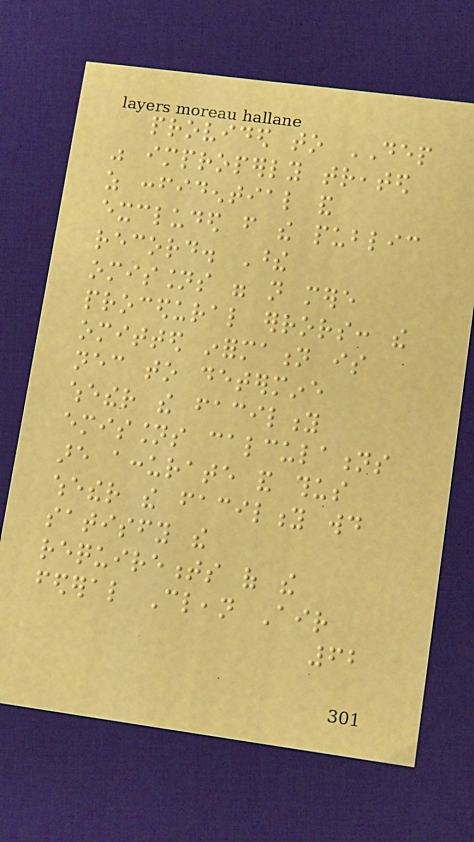provided to DEP
was improperly treated
as confidential and
excluded from the public
record. These
omissions were not mere
procedural errors: the
omitted information is
necessary to determine
whether the facility
emissions calculations
are accurate and thus
whether the facility would
satisfy the
requirements of the
federal Clean Air
62
